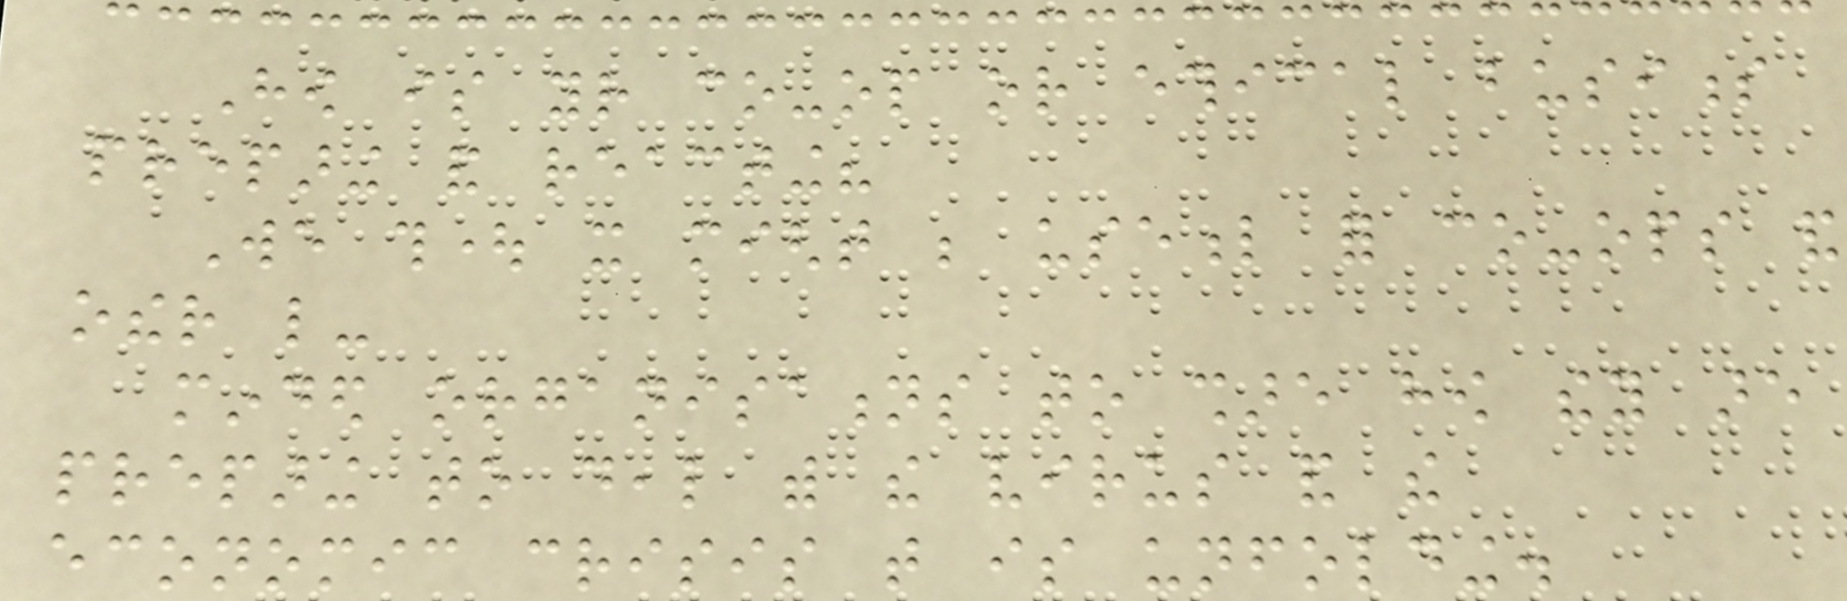How is your co-op or ethical business
preparing and reacting?
We thought it might be useful for co-ops and
other like-
minded organisations to share how they are
preparing to deal with the virus and the
economic crisis that is unfolding.
